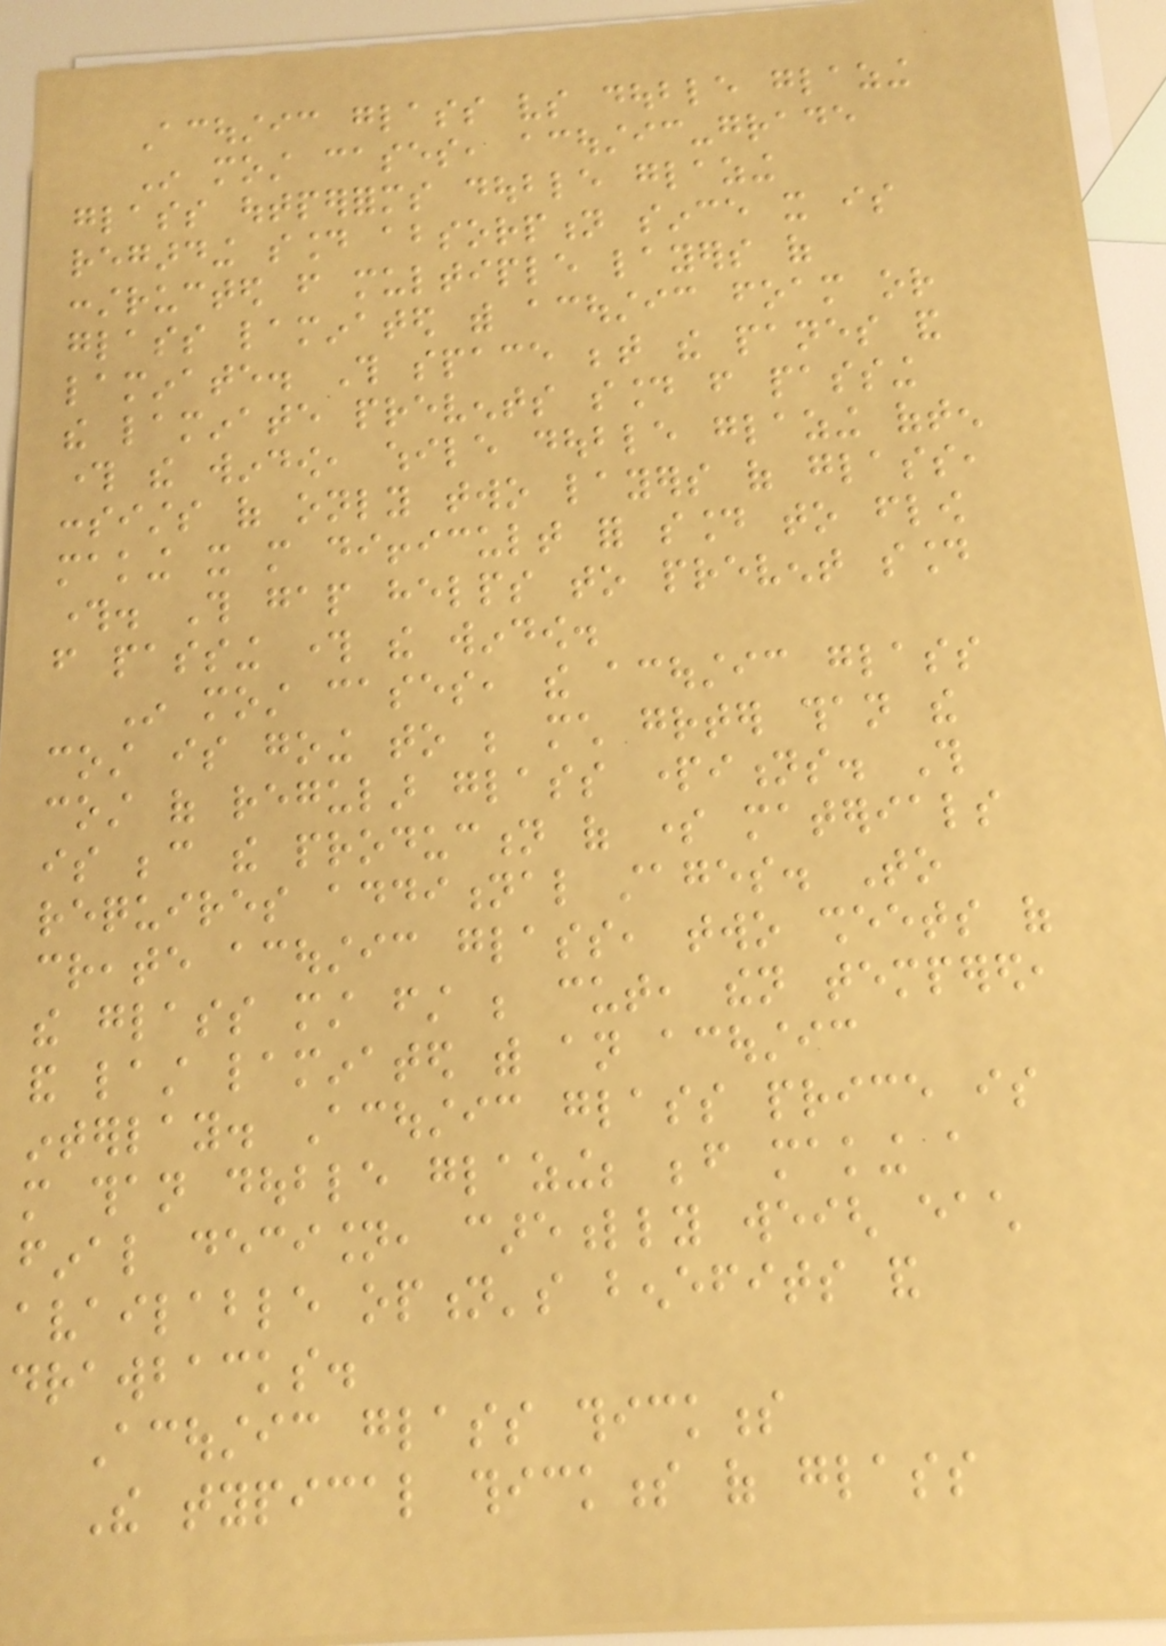Acoustic glass vs double glazing
In most cases, acoustic-grade
glass outperforms double glazing
regarding sound absorption since it is
constructed from multiple layers of
glass laminated with acoustic foam or
laminate. This space between the panes and
the laminate prevents sound from passing
through the window, while double glazing often
consists of only two layers of glass,
making it more difficult for sound to flow
through. This gap helps to prevent sound
from passing through the window.
In most cases, the acoustic glass
cost is going to be much greater than the
cost of regular glass partitions. This
is because the production of some materials
requires additional stages. To
create acoustic glass, two sheets of
the glass must first be cut, then tempered,
and last laminated with an acoustic
interlay. Acoustic glass price is
more than double glazing; before making a
final decision, carefully weigh each
available option's benefits and
drawbacks.
Acoustic glass thickness
The typical thickness of glass
